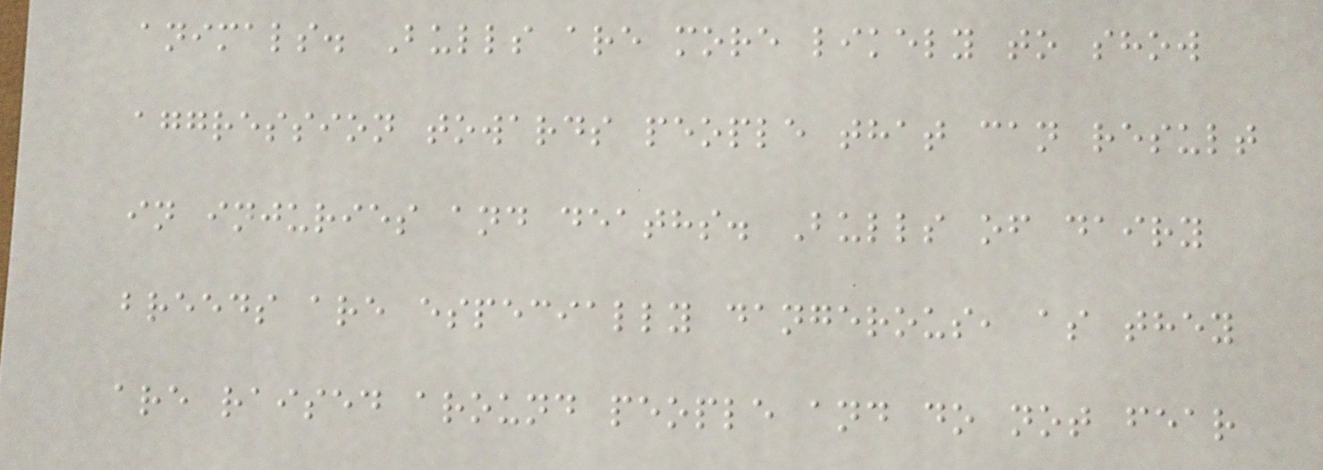animals. Bulls are more likely to show
aggression towards people that can result
in injuries and deaths. Bulls of dairy
breeds are especially dangerous, as they
are raised around people and do not fear
